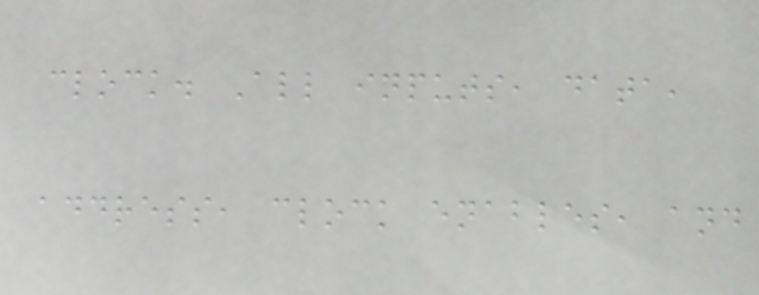clock. All inputs, data,
address, clock enables, and
